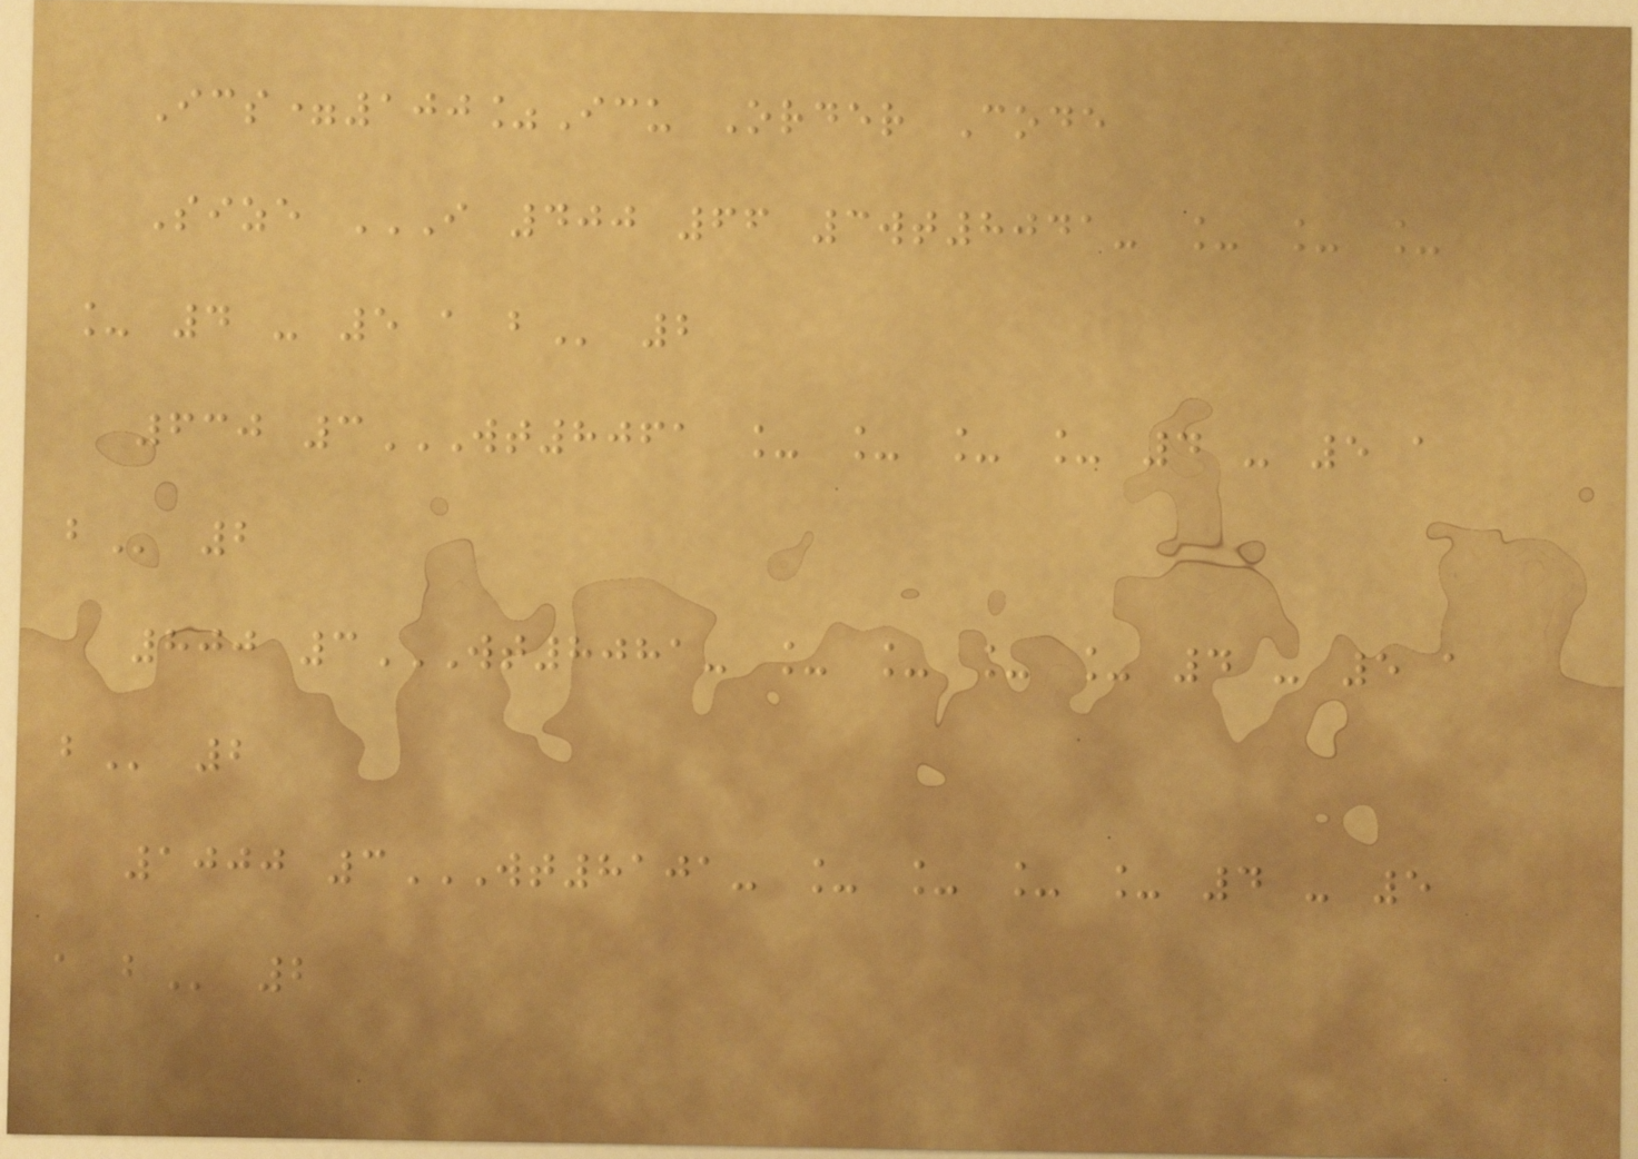Ics=100%Icu Order Code
Size I 400 66 3WT8041- _ _ _
_ 4 - 5 A B 2
630 3WT8061 _ _ _ _ 4 - 5 A
B 2
800 3WT8081- _ _ _ _ 4 - 5 A
B 2
1000 3WT8101- _ _ _ _ 4 - 5
A B 2
